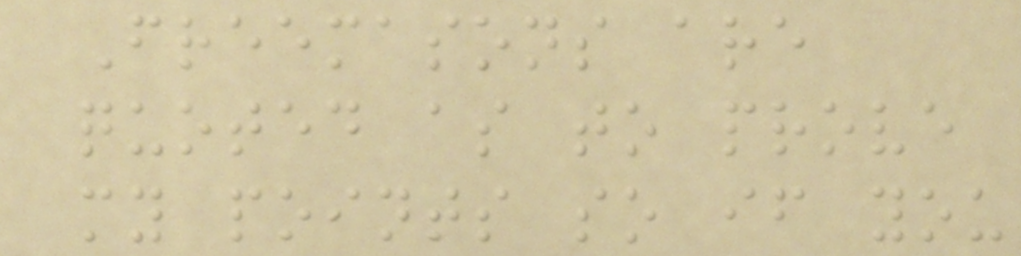Freemasons are
quoted as to prove
my points so if you
